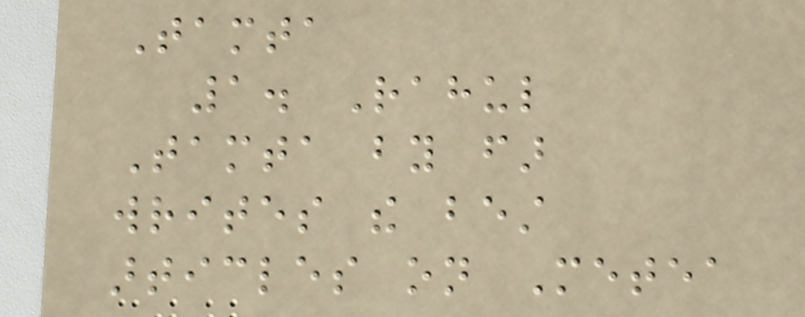Tamta
1. Rahul
Tamta by far
writes the best
articles on Metea
